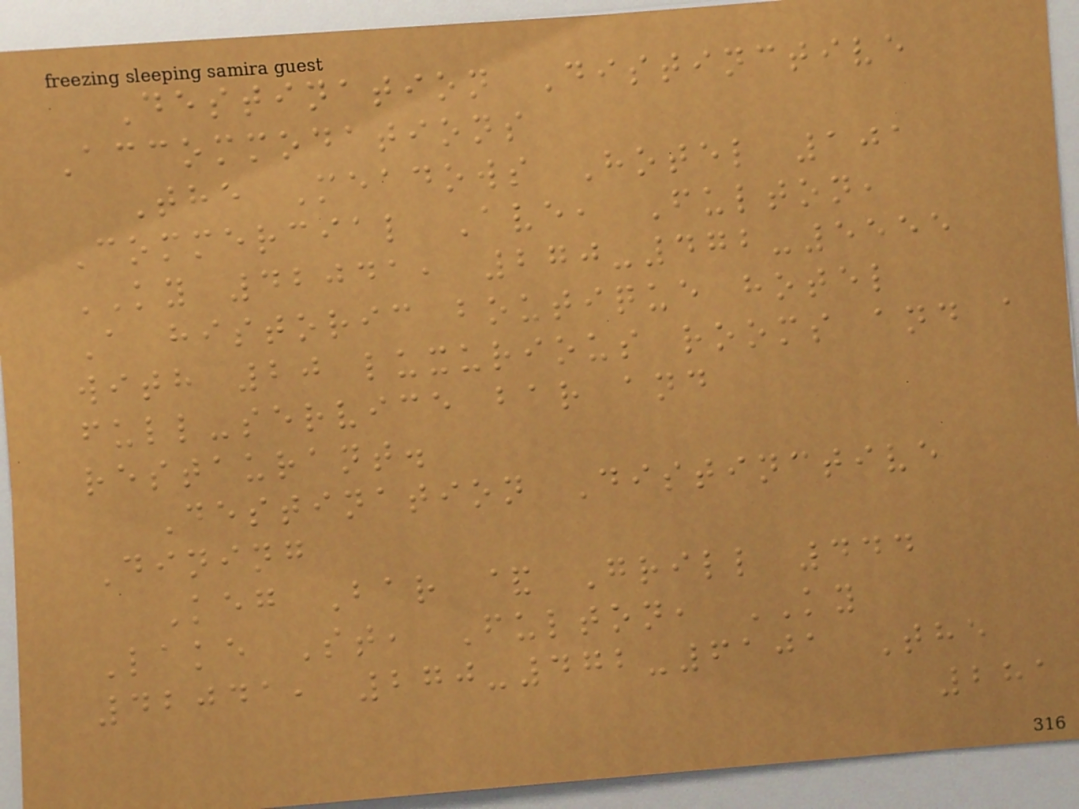Destination Distinctive
Accommodations
The Meadows Hotel 101
Commercial Ave, Fulton,
KY 42041, 270-472-5555
A historic boutique hotel
with 20 luxurious rooms and a
full-service bar and
restaurant.
Destination Distinctive
Dining
Keg Bar & Grill 444
Lake St, Fulton, KY
42041, 270-472-6101 The
281
